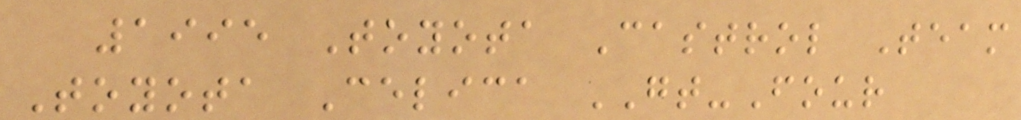1995 Toyota Castrol Team
Toyota Celica GT-Four
